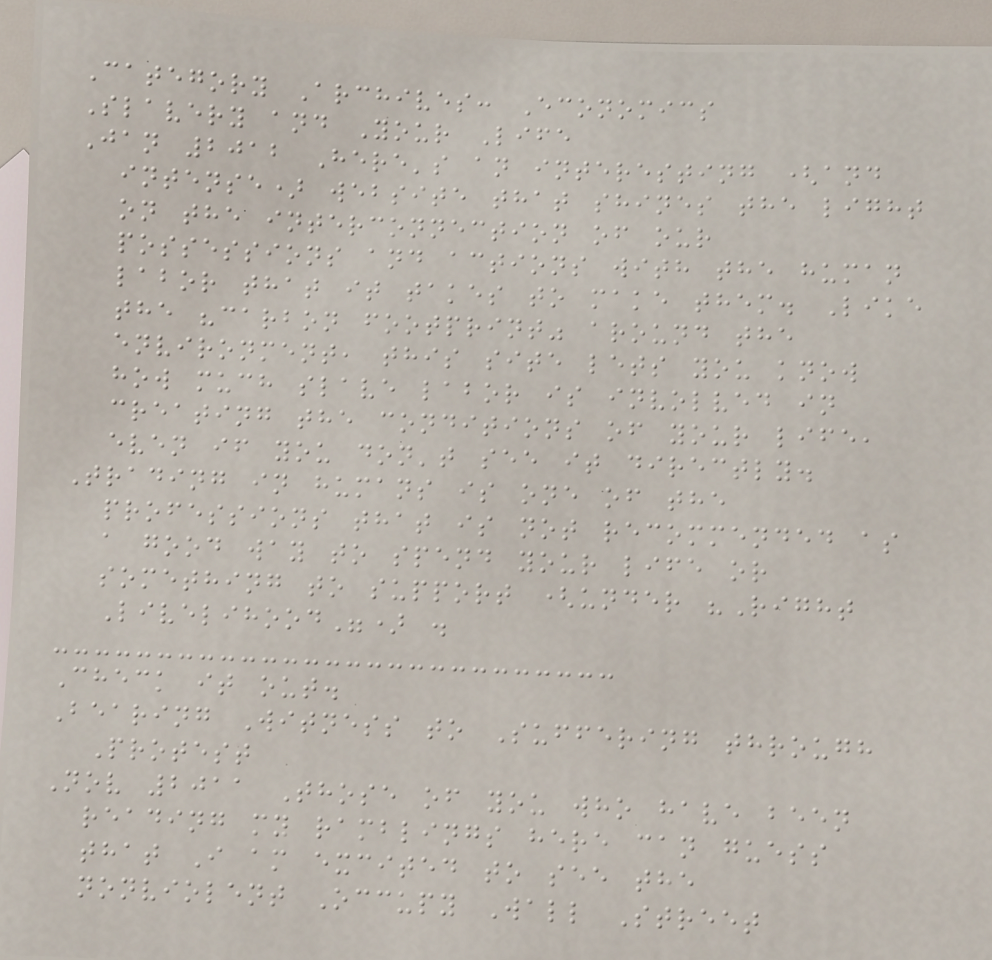Category Archives: Economics
Slavery and Your Life
Jan 2012 Here's an interesting (and
intense) website that shines the light
on the interconnection of our
possessions and actions with the human
labor that it takes to make them. Like
the "carbon footprint" around the
environment, this site lets you know
how much slave labor is involved in
creating the conditions of your life,
even if you don't see it directly.
Trading in humans is one of the
professions that is not recommended as
a good way to spend your life or
something to support (under "Right
Livelihood") .
Check it out.
Bearing Witness to Suffering through
Protest
Nov 2011 Those of you who have been
reading my ramblings here can guess
that I am excited to see the
nonviolent Occupy Wall Street
